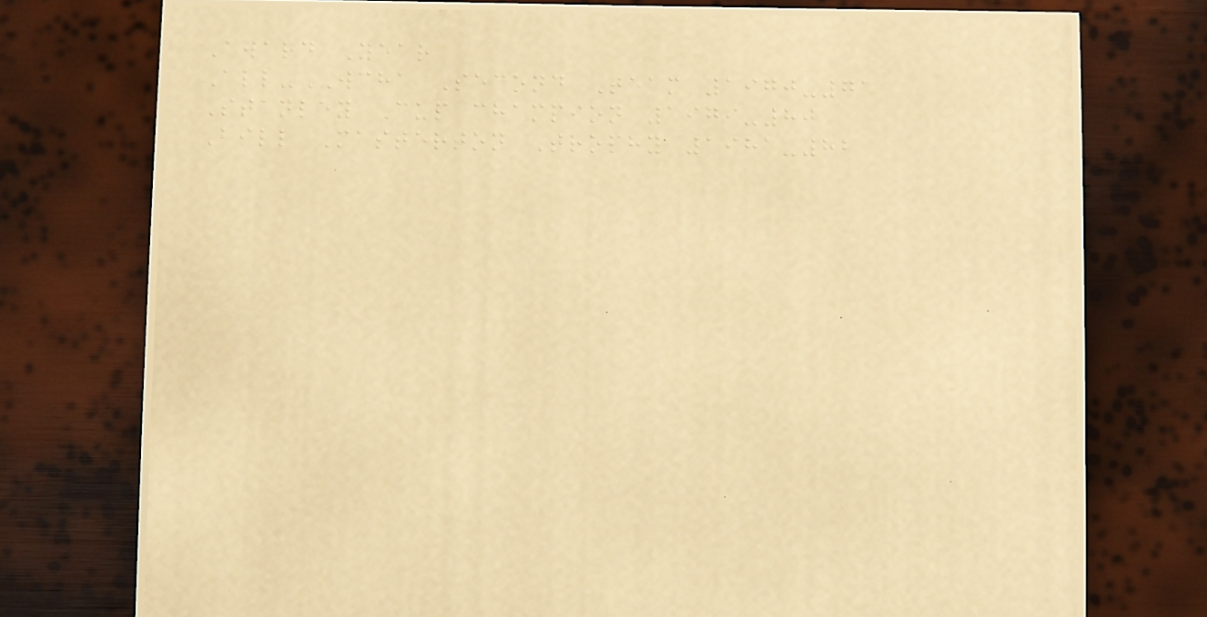Award Year
All-WCHA Second Team 1970-71
Stanley Cup champion 1979-80
Bill Masterton Trophy 1981-82
